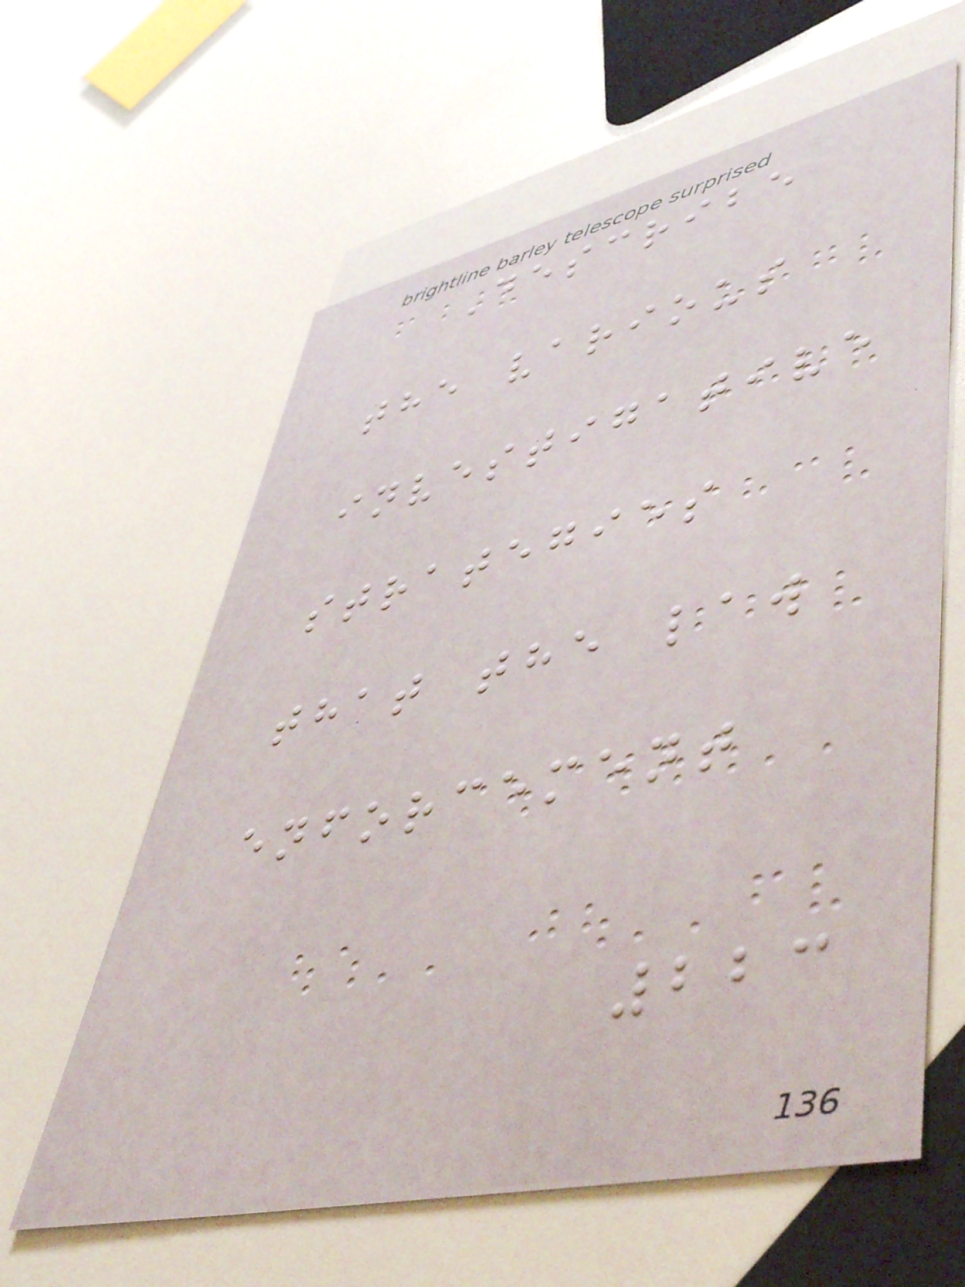Describe
the various
investigative
strategies
that the law
enforcement
223
